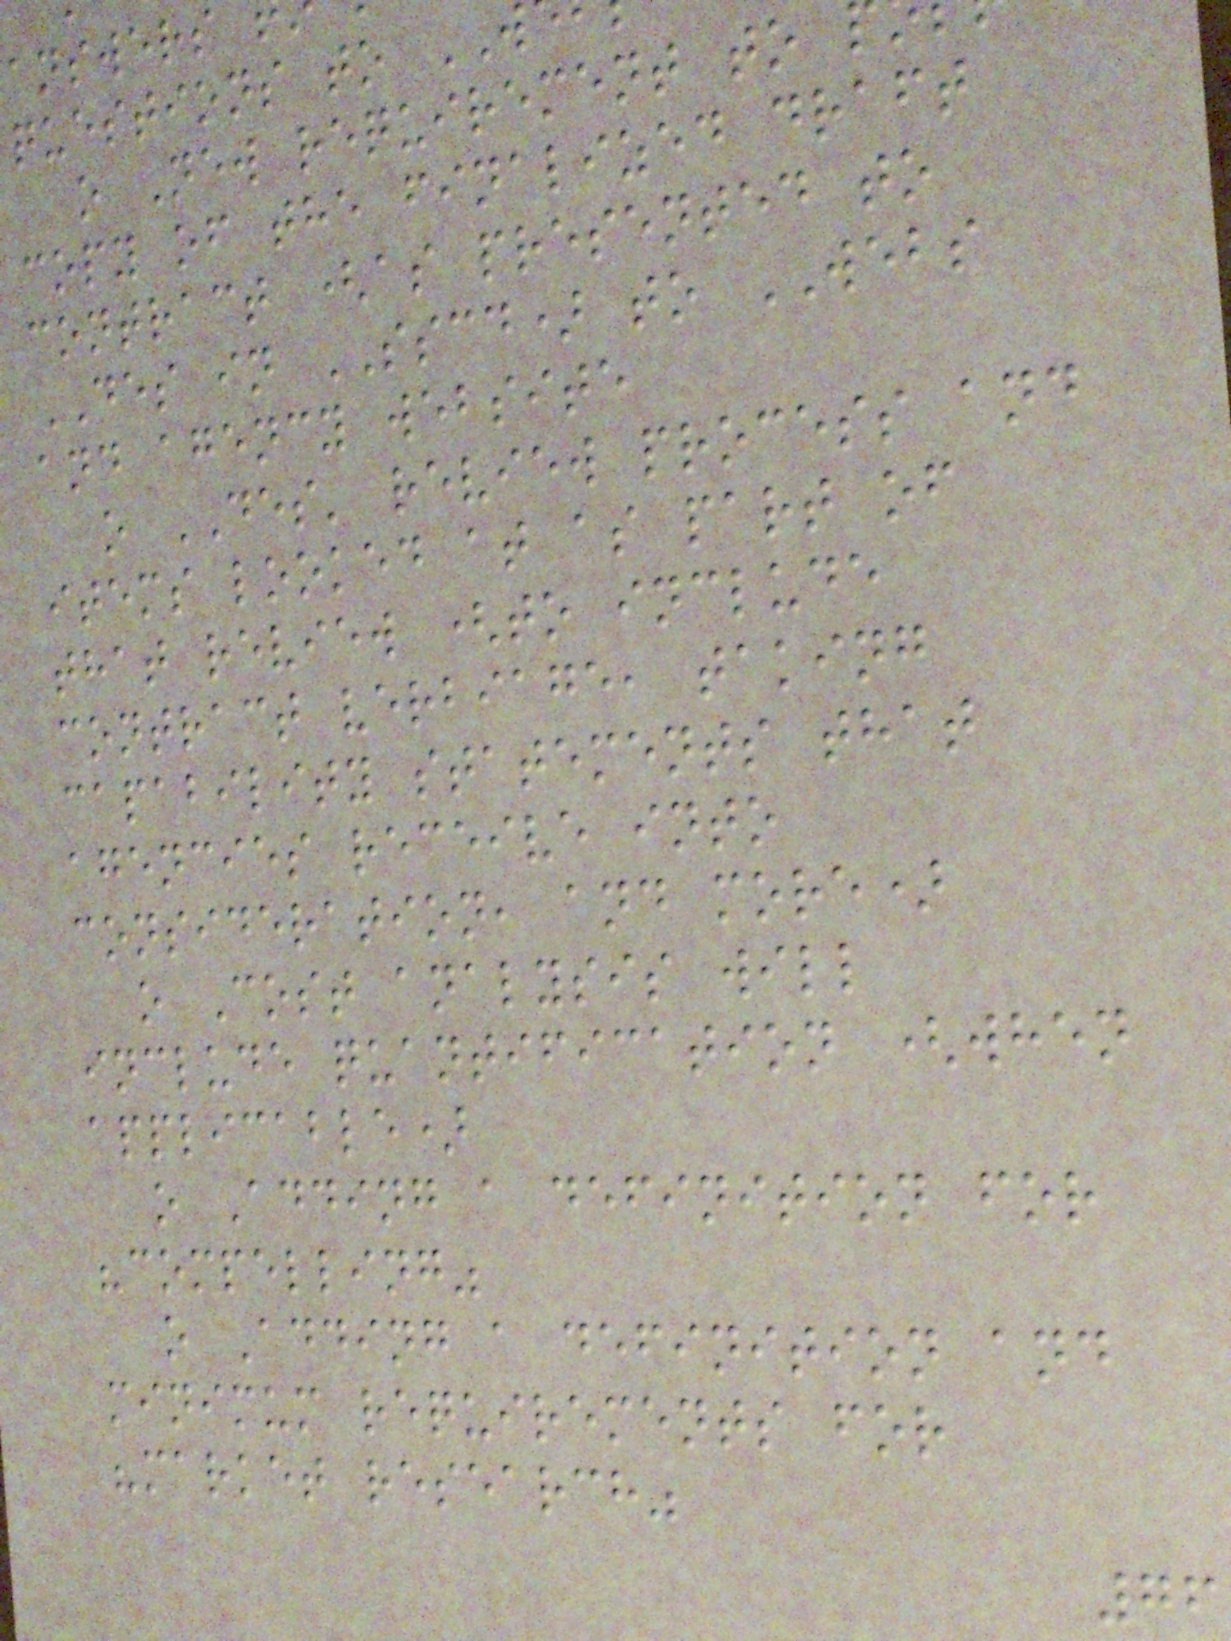answers
questions to
o New requirement to
copy of the finalized draft
contract (as presented to
DES in SSCD) to WEBS
and agency website
o DES' review process and
items looked at as part of
that review (to include
contract verbiage, taking
capability statements that
agencies receive into
consideration, and more)
o Cost analysis will
include quantification (when
applicable)
o Adding a definition for
"compelling"
o Adding a definition and
minimum requirements for
"market research"
76
